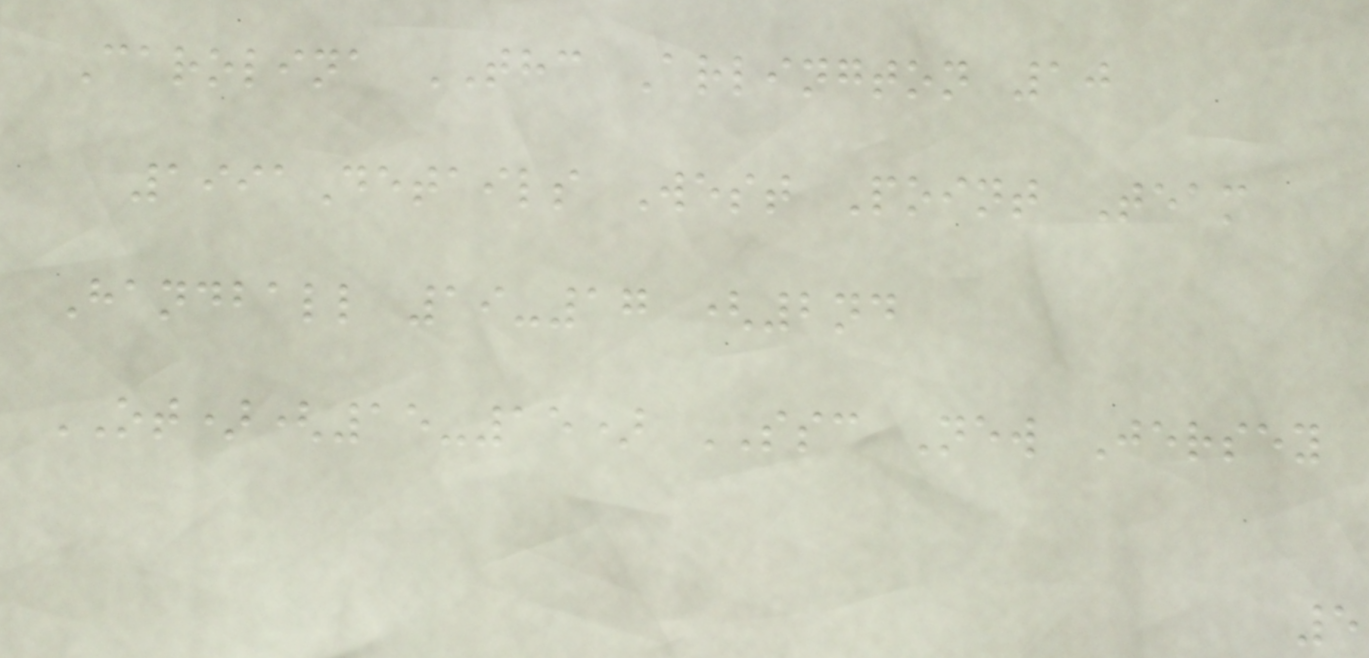Carolina THC Arlington 10
1991Details West Point Team
Handball 19-17 (2nd
OT)(15-15) SSC New Jersey
5
